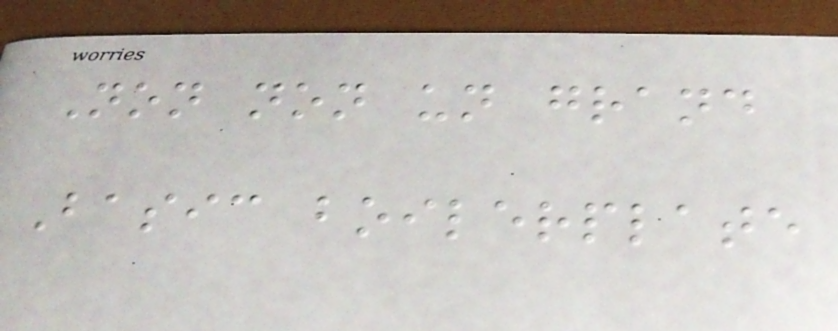Non non un grand
Basic boilerplate
